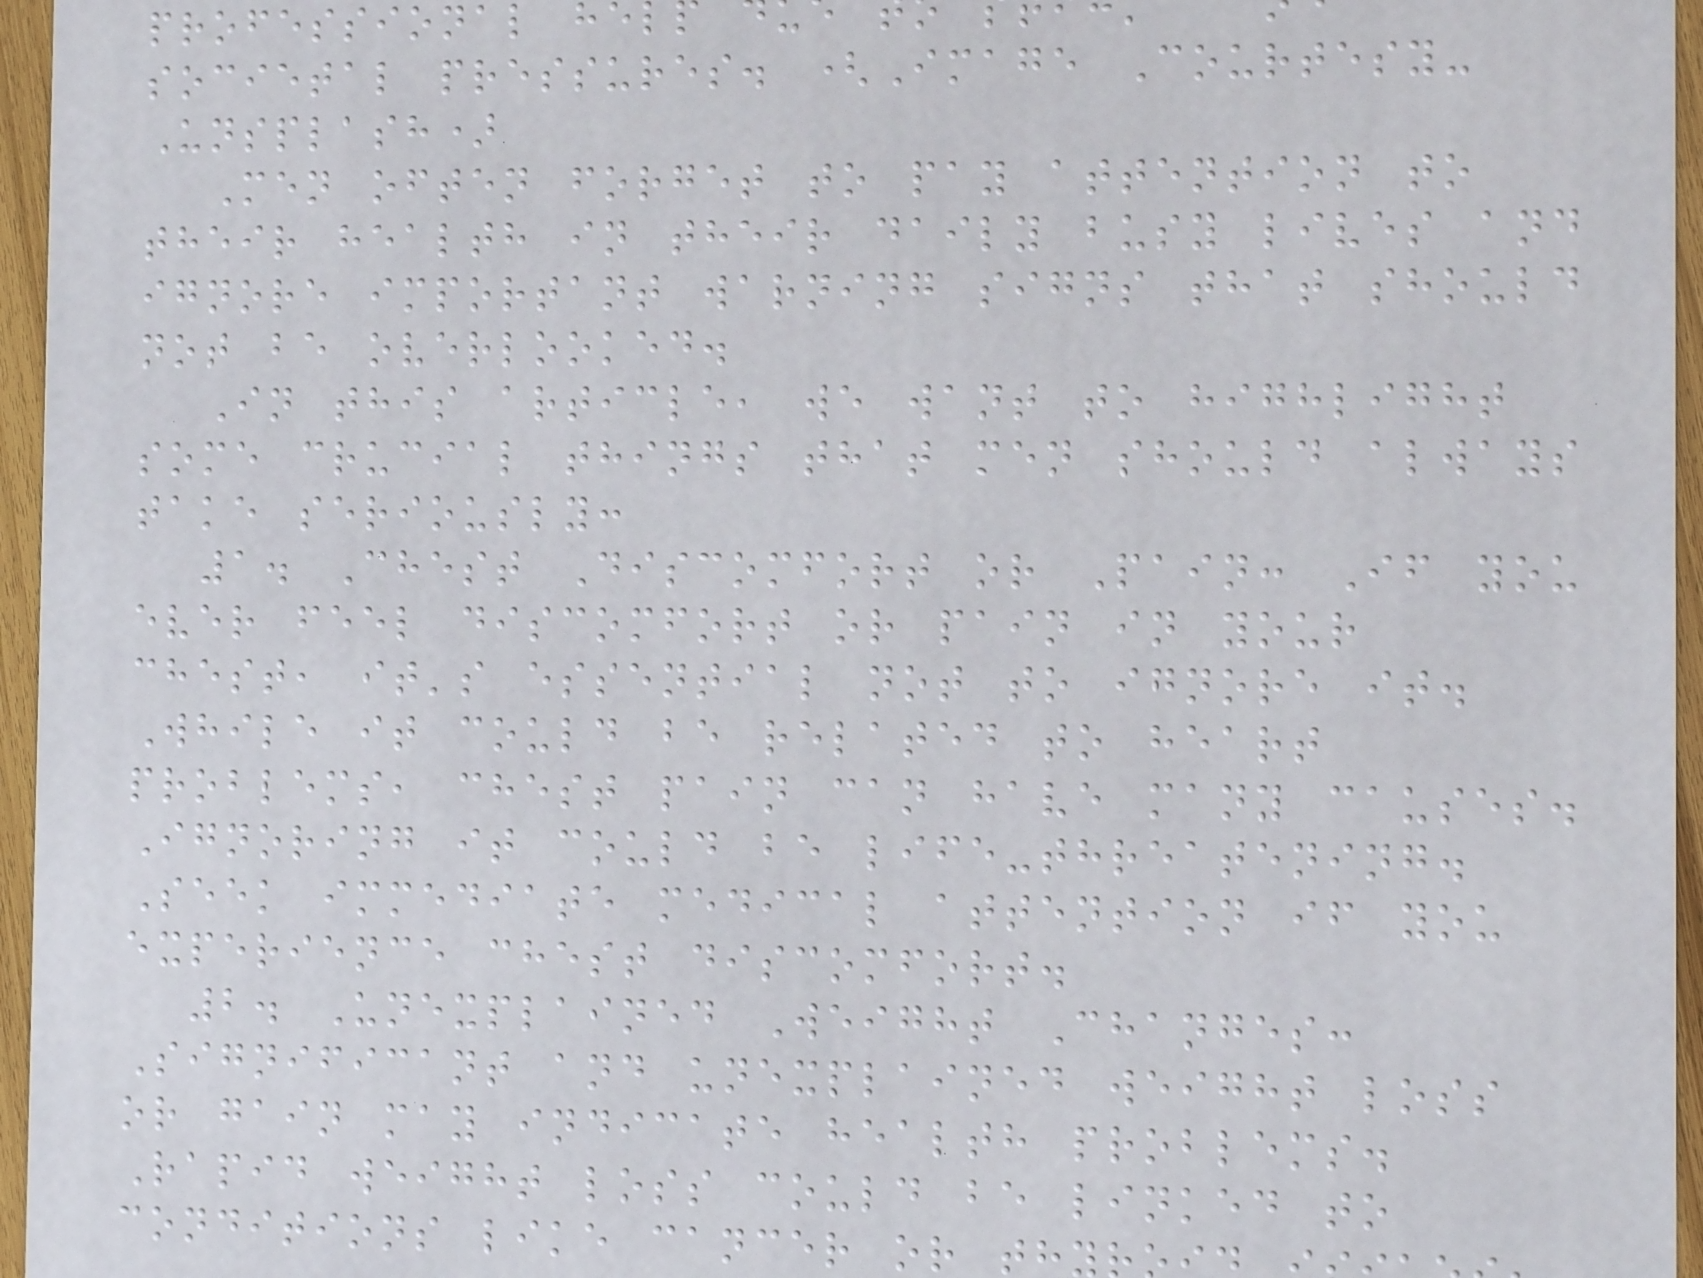professional h
societal pressures. (Image Courtesy-
Unsplash)
Men often forget to pay attention to
their health in their daily busy lives and
ignore important warning signs that should
not be overlooked.
In this article, we want to highlight
some crucial things that men should always
take seriously:
1. Chest Discomfort or Pain: If you
ever feel discomfort or pain in your
chest, it's essential not to ignore it.
While it could be related to heart
problems, chest pain can have many causes.
Ignoring it could be life-threatening.
Seek immediate medical attention if you
experience chest discomfort.
2. Unexplained Weight Changes:
Significant and unexplained weight loss
or gain may indicate health problems.
Rapid weight loss could be linked to
conditions like cancer or th
